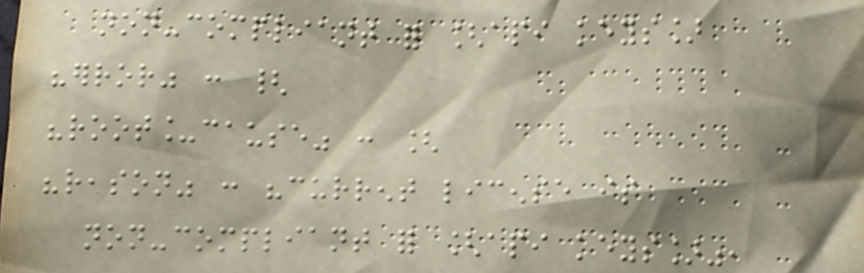non-compliant for [api keys]
"error" : {
"root_cause" : [
"reason" : "current license is
non-compliant for [api keys]",
